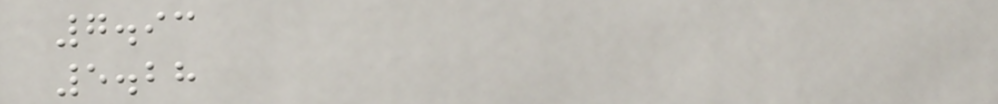7.93
5.28
